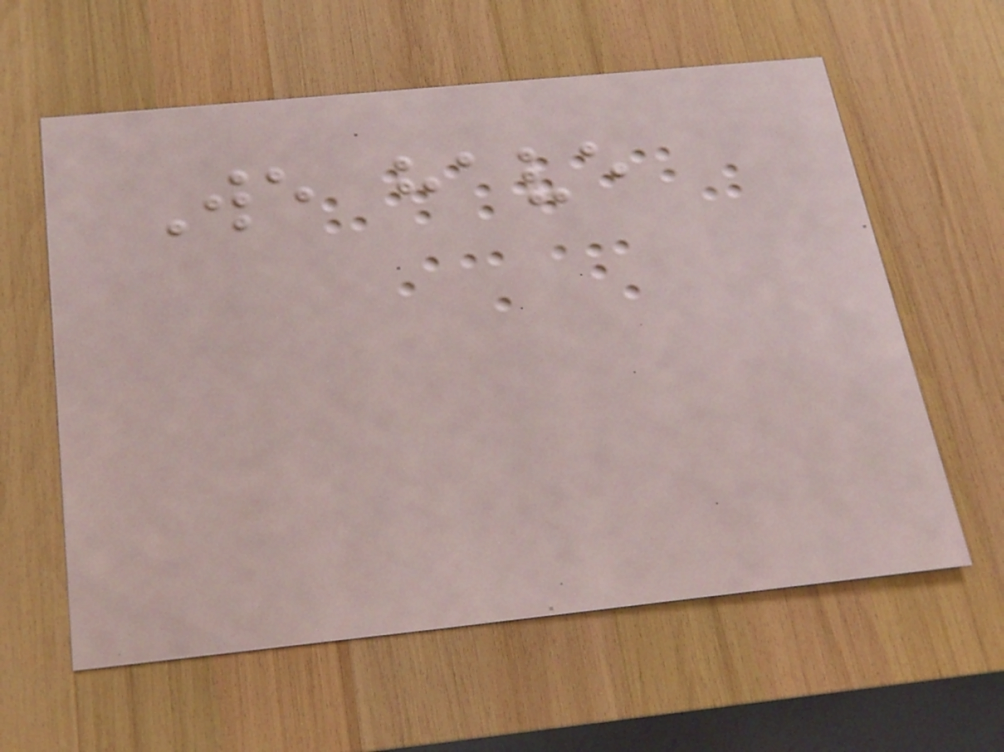We have
